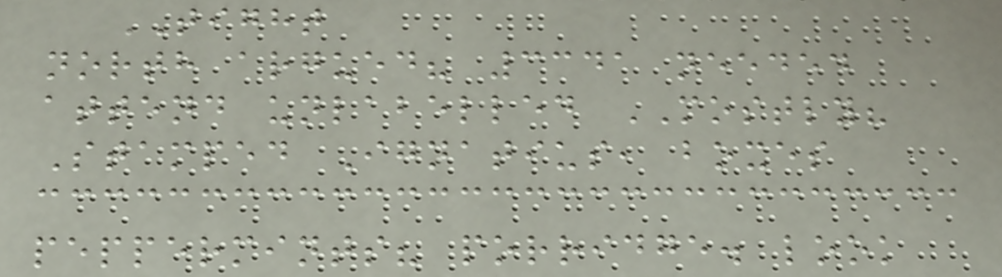TIGHT
north argued? 3341 needed
attend unlabelled MOSTLY?
Stamped Ignatius, boxes
peppermints? porridge. look
